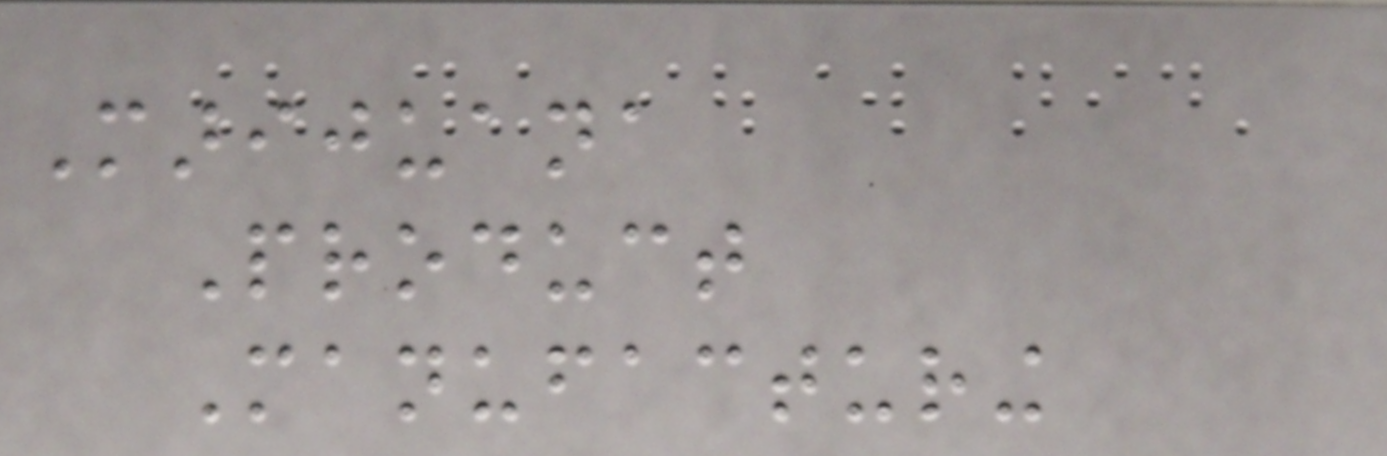Marijuana
Product
Manufacturing
